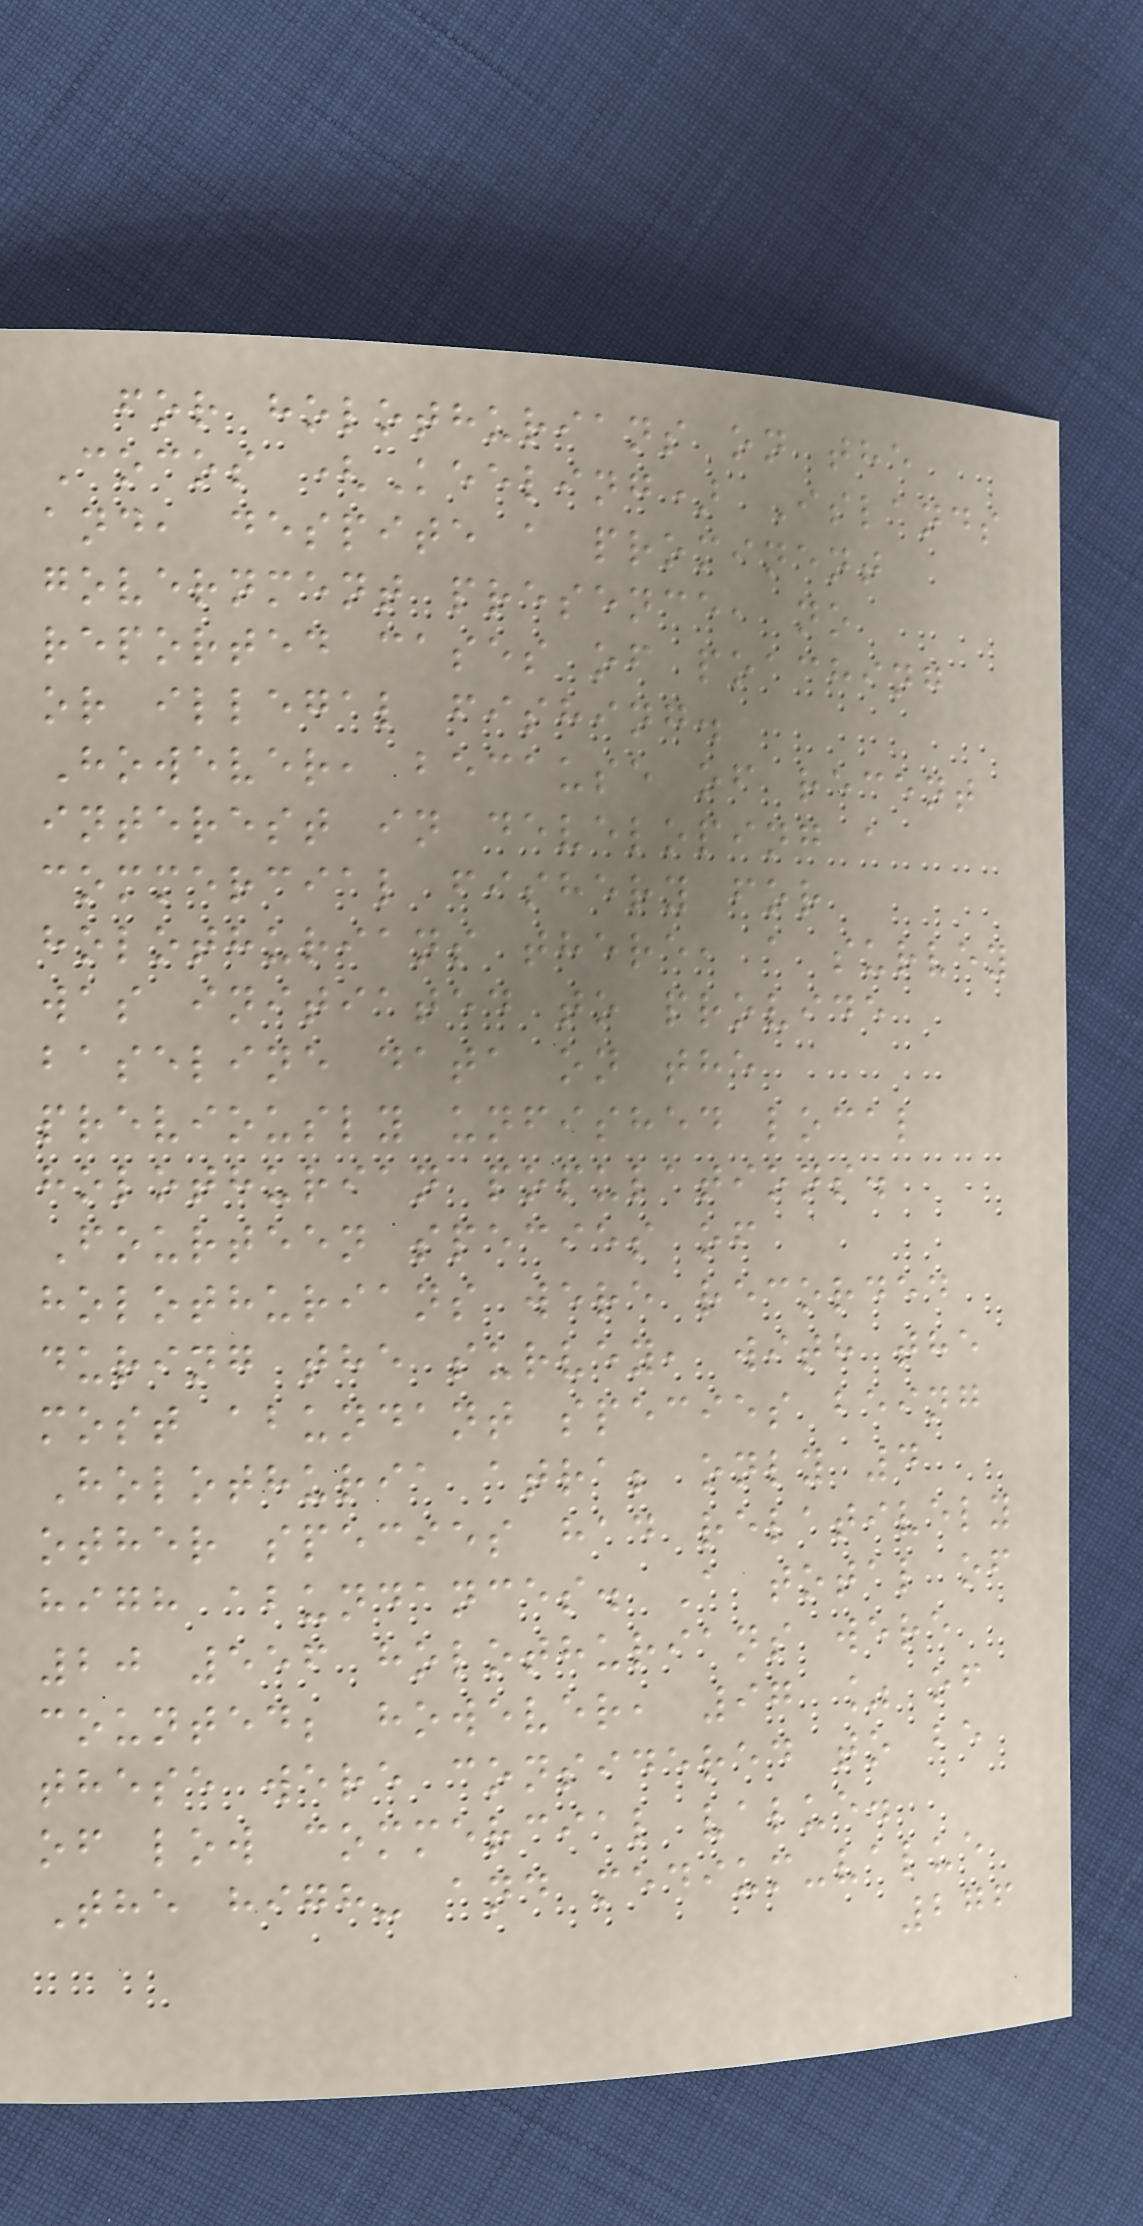for holothurians on the
Cocos (Keeling) Islands
and, despite a prominent
government presence, no
reported cases of poaching
or illegal fishing.
However, because of recent
interest in developing a
commercial fishery for
holothurians there, a survey
was initiated to provide
baseline data on the
previously unfished local
holothurian populations.
Fourteen species of
holothurians were recorded
during the survey, with the
most abundant species being
Holothuria atra; only 4
other species had relatively
high abundances. A total of
20 556 holothurians were
counted; however, 97 % of
these were considered to be
of low commercial value.
The high- and medium-value
276
